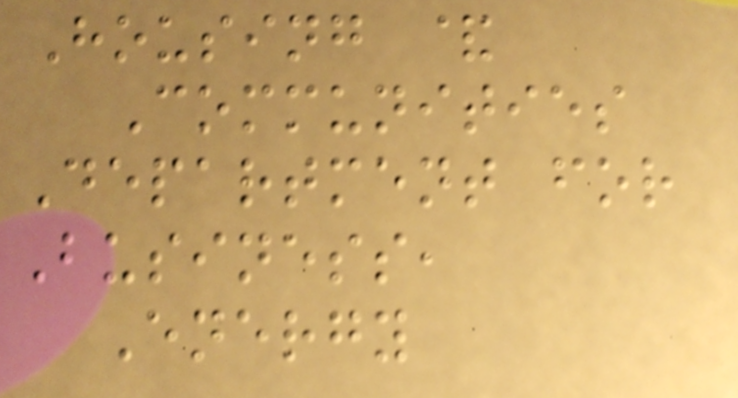Housing &
Communities
Department for
Business,
Energy
